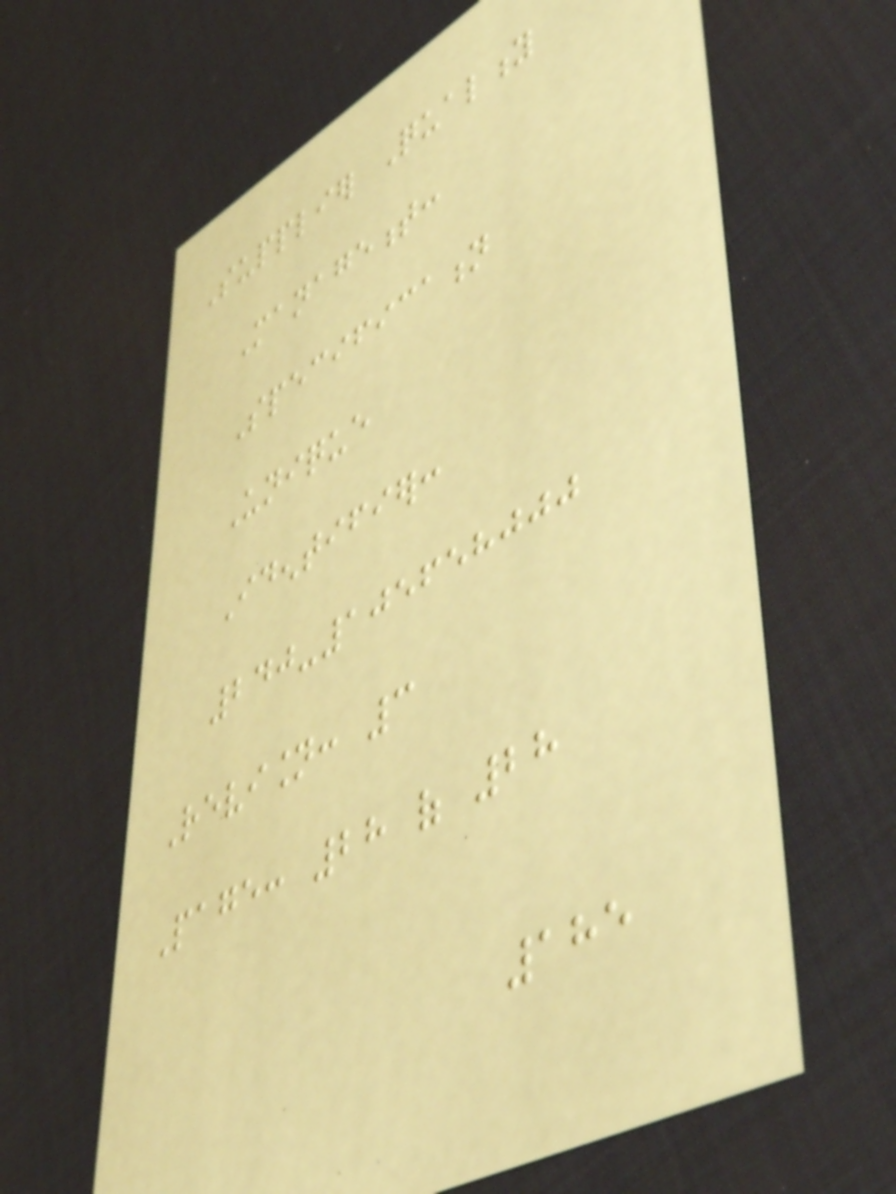Supplier Quality
Management:
Specification
Unique
Identifier:
240-105658000
Revision: 3
Page: 28 of 28
185
